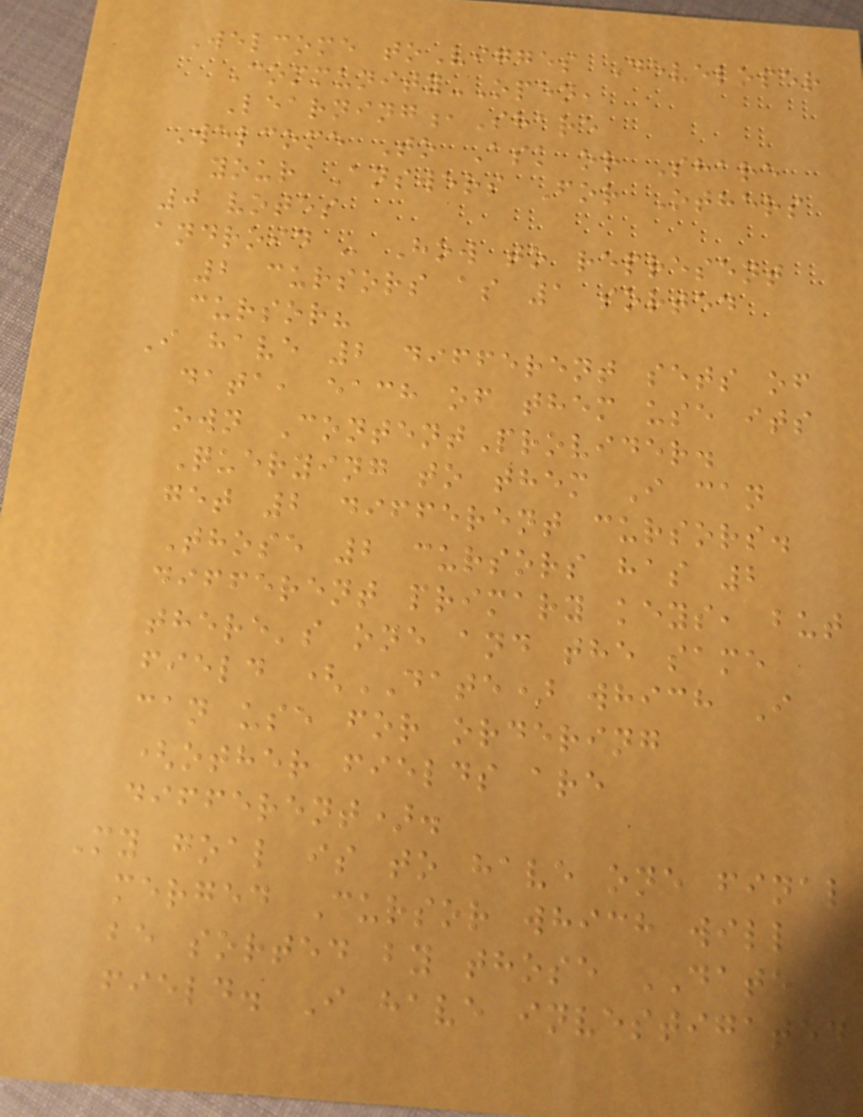Welcome toVigges Developer
Community-Open,
Learning,Share
Welcome To Ask or Share
your Answers For Others
0 votes
android - How to represent
2 cursors as 1 sorted
cursor?
I have 2 different sets of
data, each of them use its
own ContentProvider.
Querying to them I can
get 2 different cursors.
Those 2 cursors has 2
different primary keys, but
there's one and the same
field (DATE) which I
can use for ordering
(other fields are
different).
My goal is to have one final
merged Cursor which will
be sorted by those DATE
field. I have investigated
